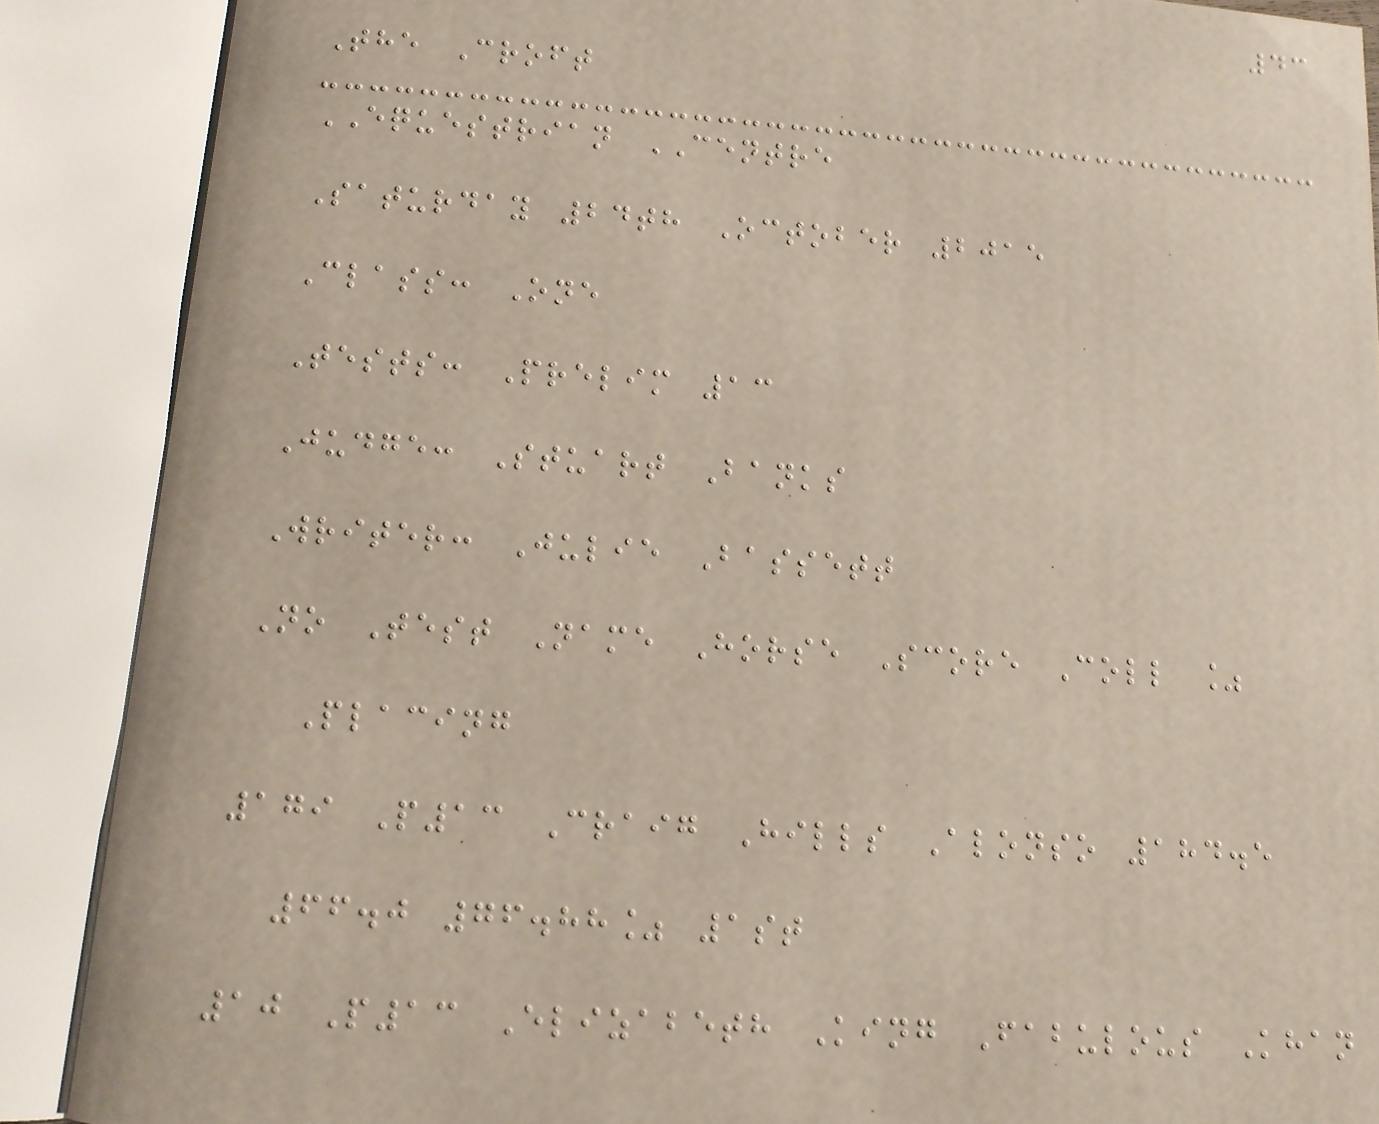43
The Croft
EQUESTRIAN CENTRE
Saturday 24th October 2015
Class: One
Tests: Prelim 13
Judge: Stuart Banks
Writer: Julie Bassett
No Test Name Horse Score Coll %
Placing
179 P13 Craig Hills Alonso 184.5
66.0 76.88% 1st
10 P13 Elizabeth King Fabulous Khan
